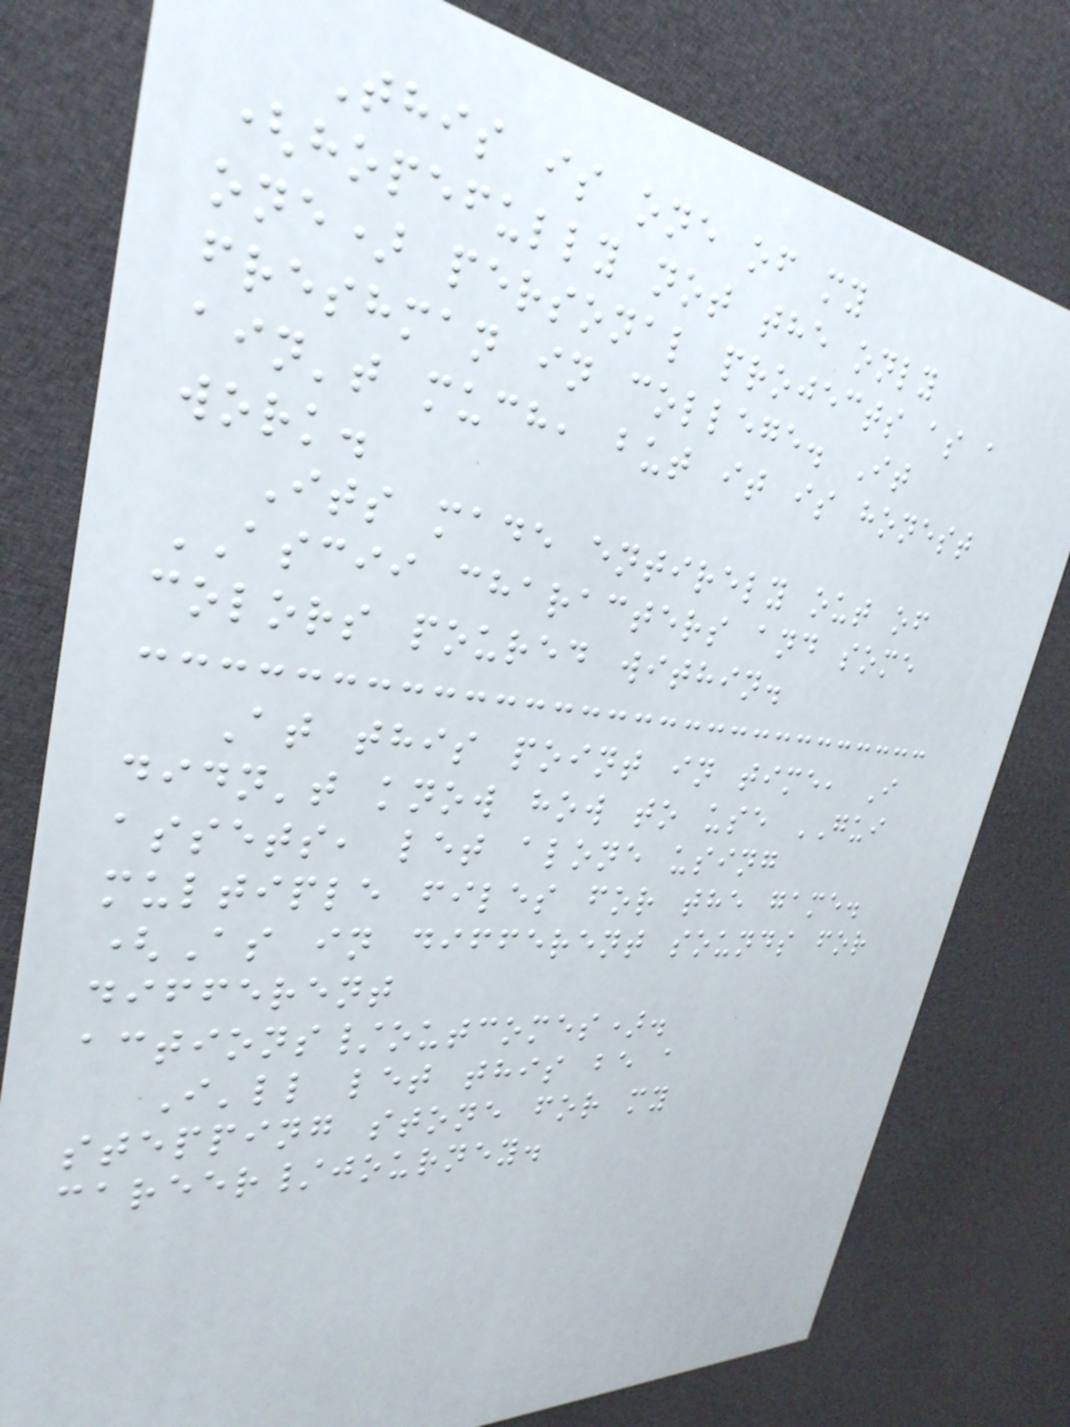This is one of my
(hopefully not the only
one) personal projects as a
freshman in college. It
ain't much, but it is honest
work.
Its made entirely out of
ASCII characters and some
colors poured within.
At this point in time, I
didn't know how to use GUI
assets, let alone using
multiple files for the game.
(As in different sounds for
different
actions/outcomes).
I'll let this be a
stepping stone for my
career/journey.
